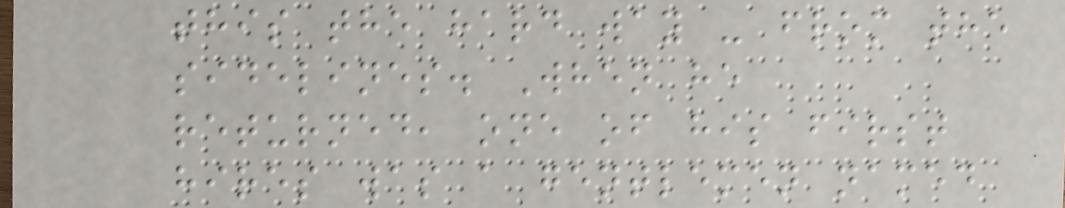this the hard way - from the
sidelines. When he
returned, one of his first
hires was a gentlemen named
